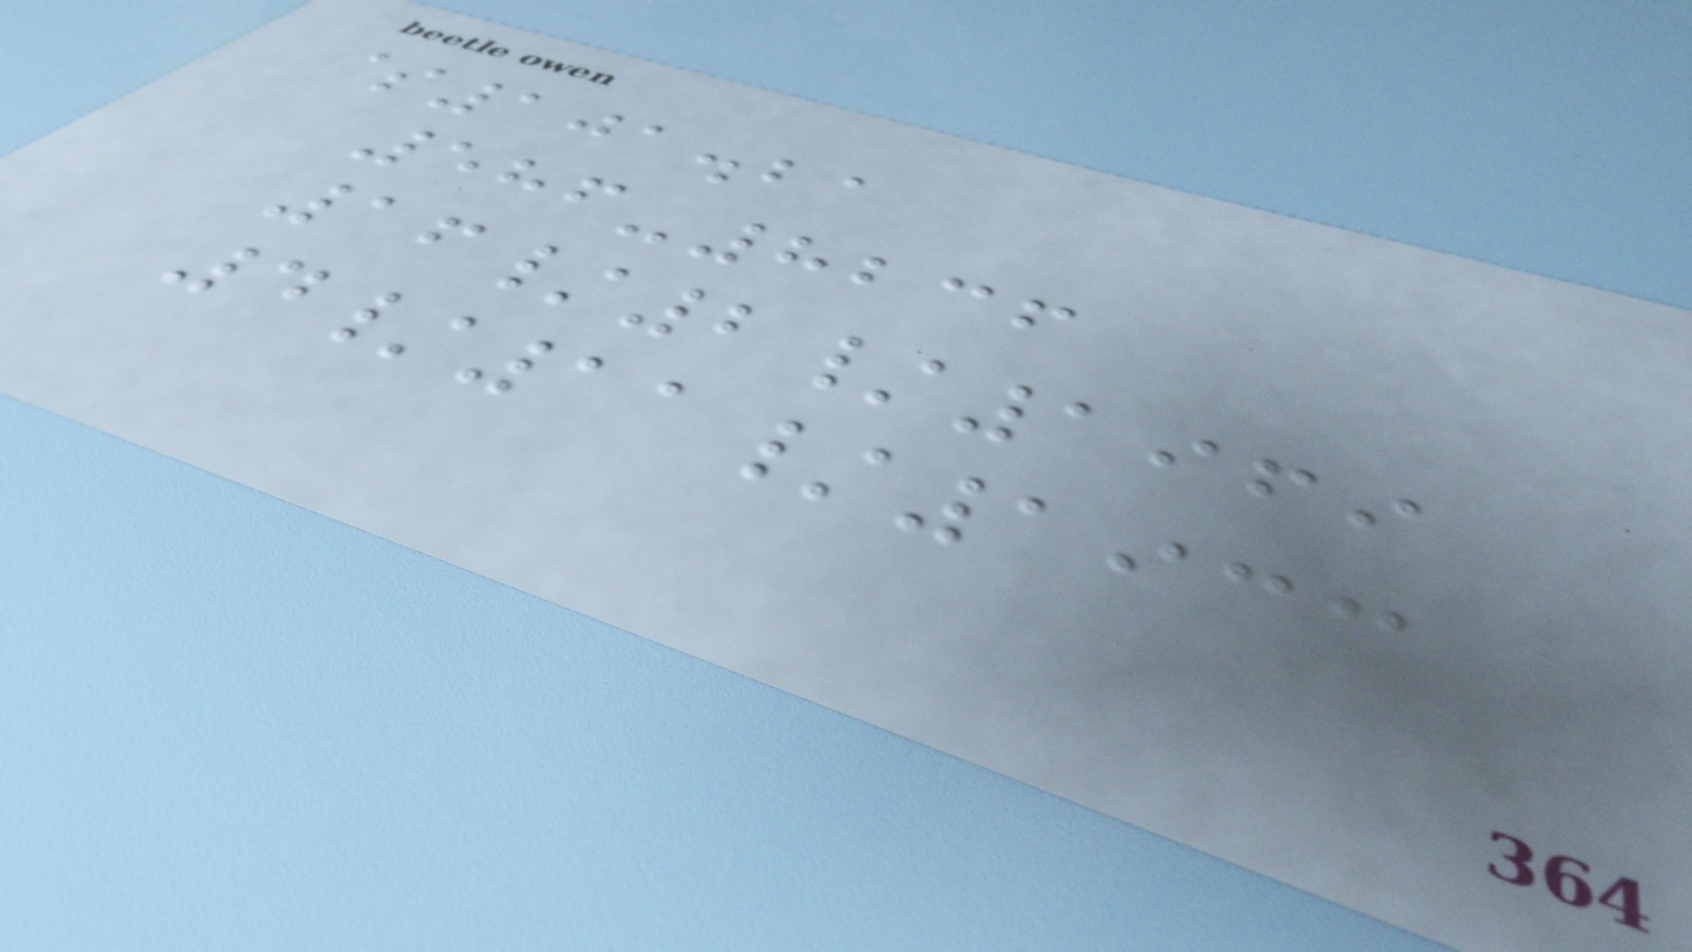$101.21
586-8236
16/2/1969
4/11/1933
